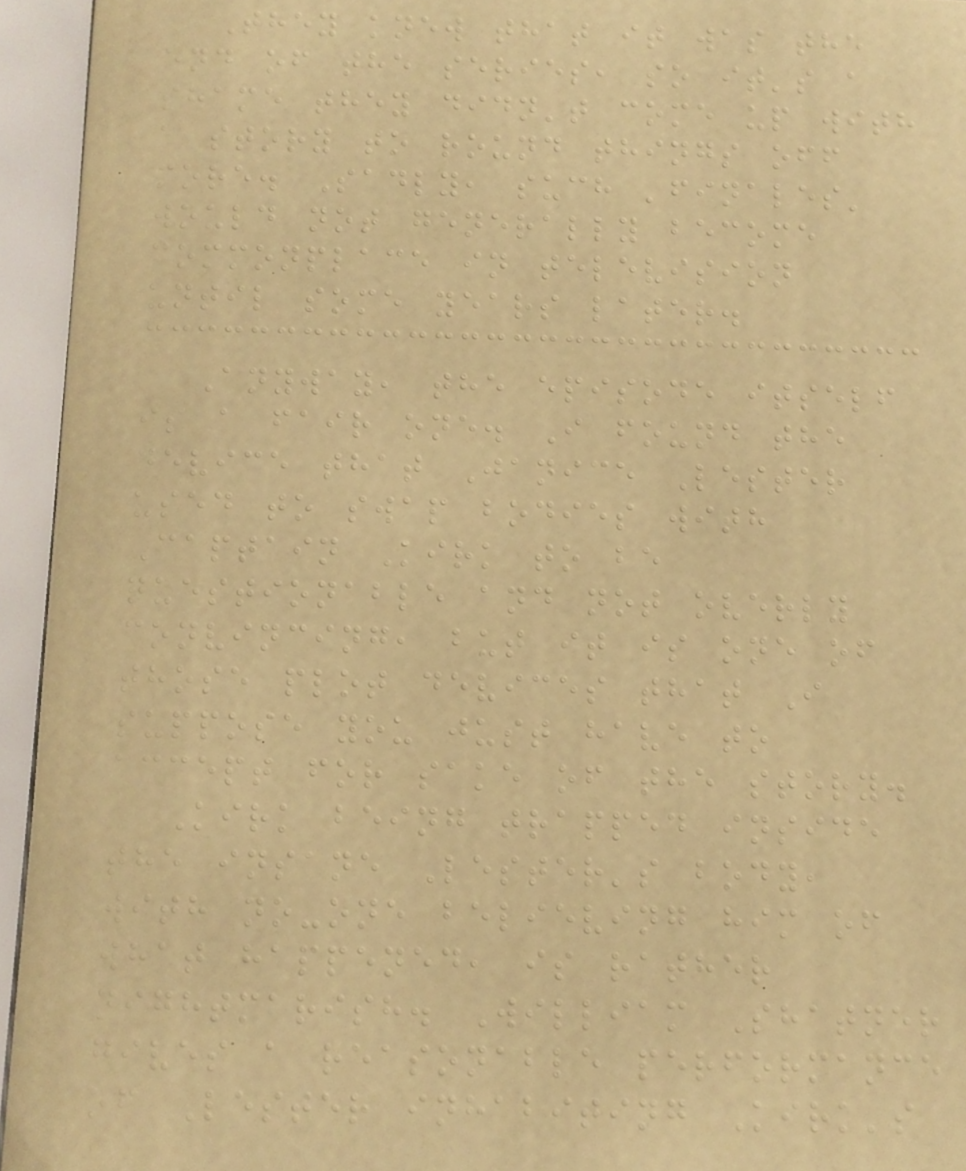They knew that it was the
end of the series, so it's a
shame they didn't come up with
a story to round things off
more. Sadly, such 'finales'
would not generally become
commonplace in television
until some years later.
Anyway, the episode itself
is a fair one. I found the
device that Janice Lester
used to swap bodies with
Captain Kirk to be
questionable and not overly
convincing, but it is one of
those plot devices that I
suppose you just have to
accept for sake of the story.
Kirk being trapped inside
the insane Lester's body,
with no-one believing him of
what happened, is rather
nightmarish. William Shatner
gives a reasonable performance
of Lester inhabiting Kirk's
